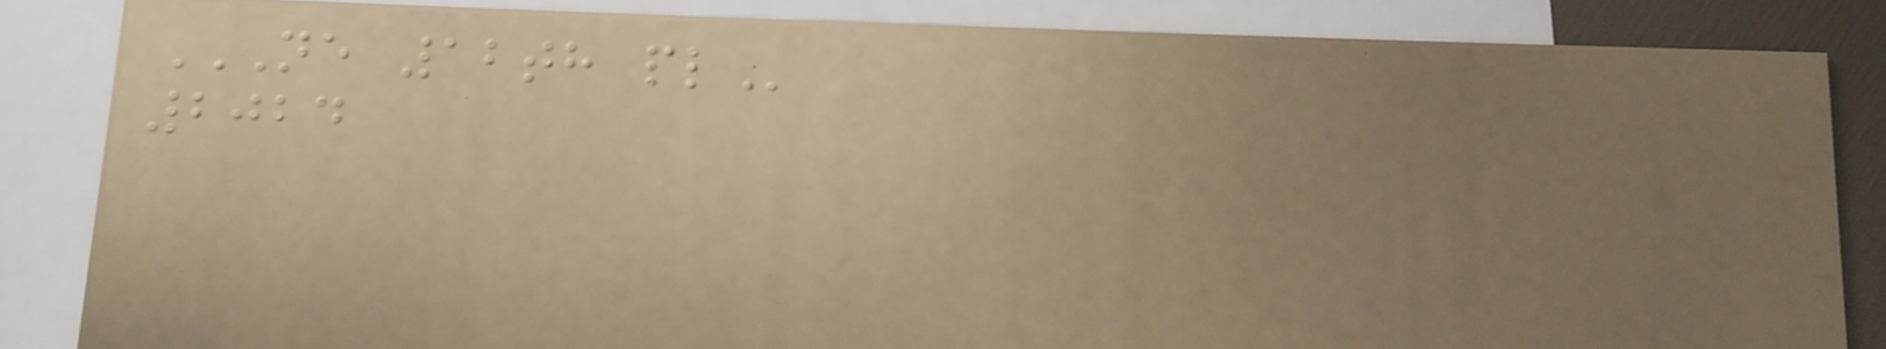NE 12TH PL
2024
